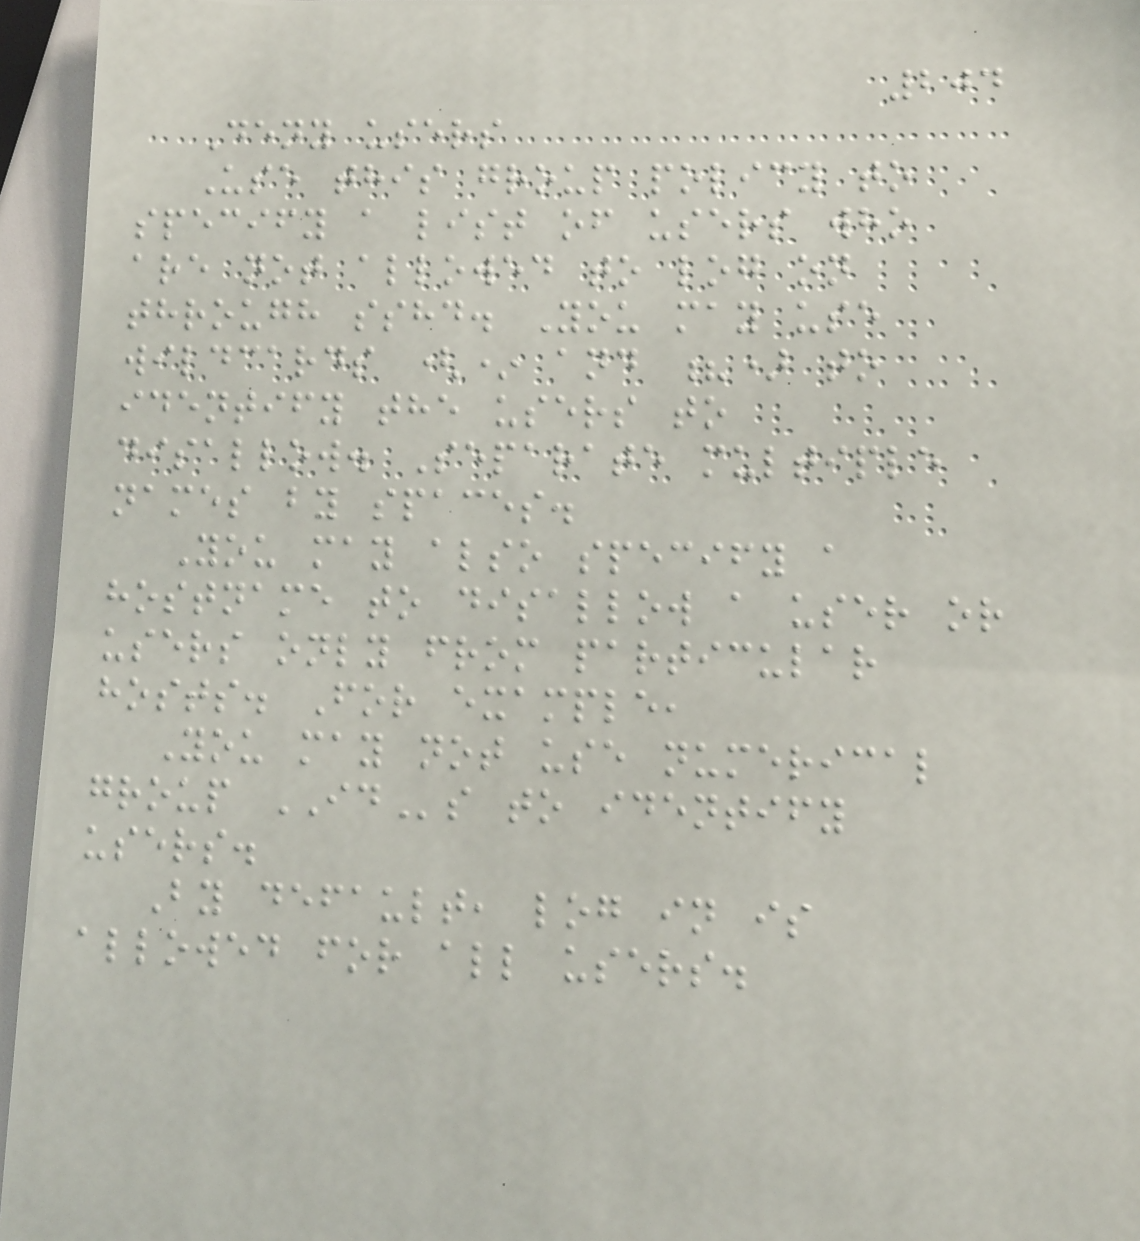204
Deny users
Use this group policy to
specify a list of users who
are not allowed to log on
through sshd. You may use
wildcards (* and ?) to
identify the users to
disallow. Separate multiple
names by spaces.
You may also specify a
hostname to disallow a user or
users only from particular
hosts. For example,
You may not use numerical
group IDs to identify
users.
By default, log in is
allowed for all users.
